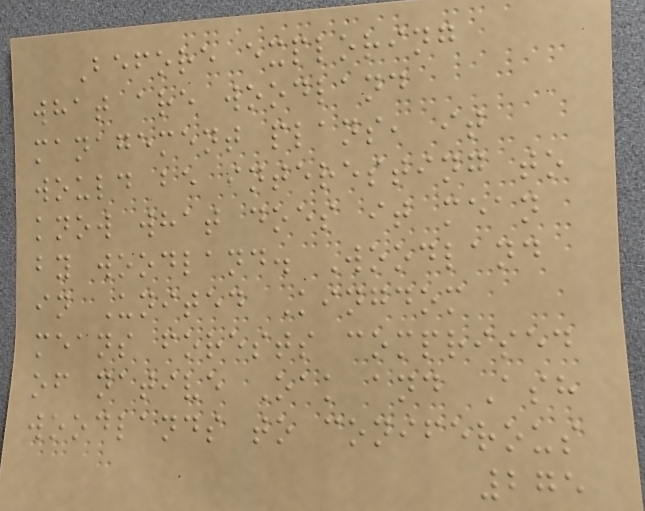Before exploring
what are woodland
management plans, it
would be interesting to
know what does it mean
by woodland. Woodland
in United Kingdom
means forests comprised
of native Oak and Ash
woodlands to coniferous
275
